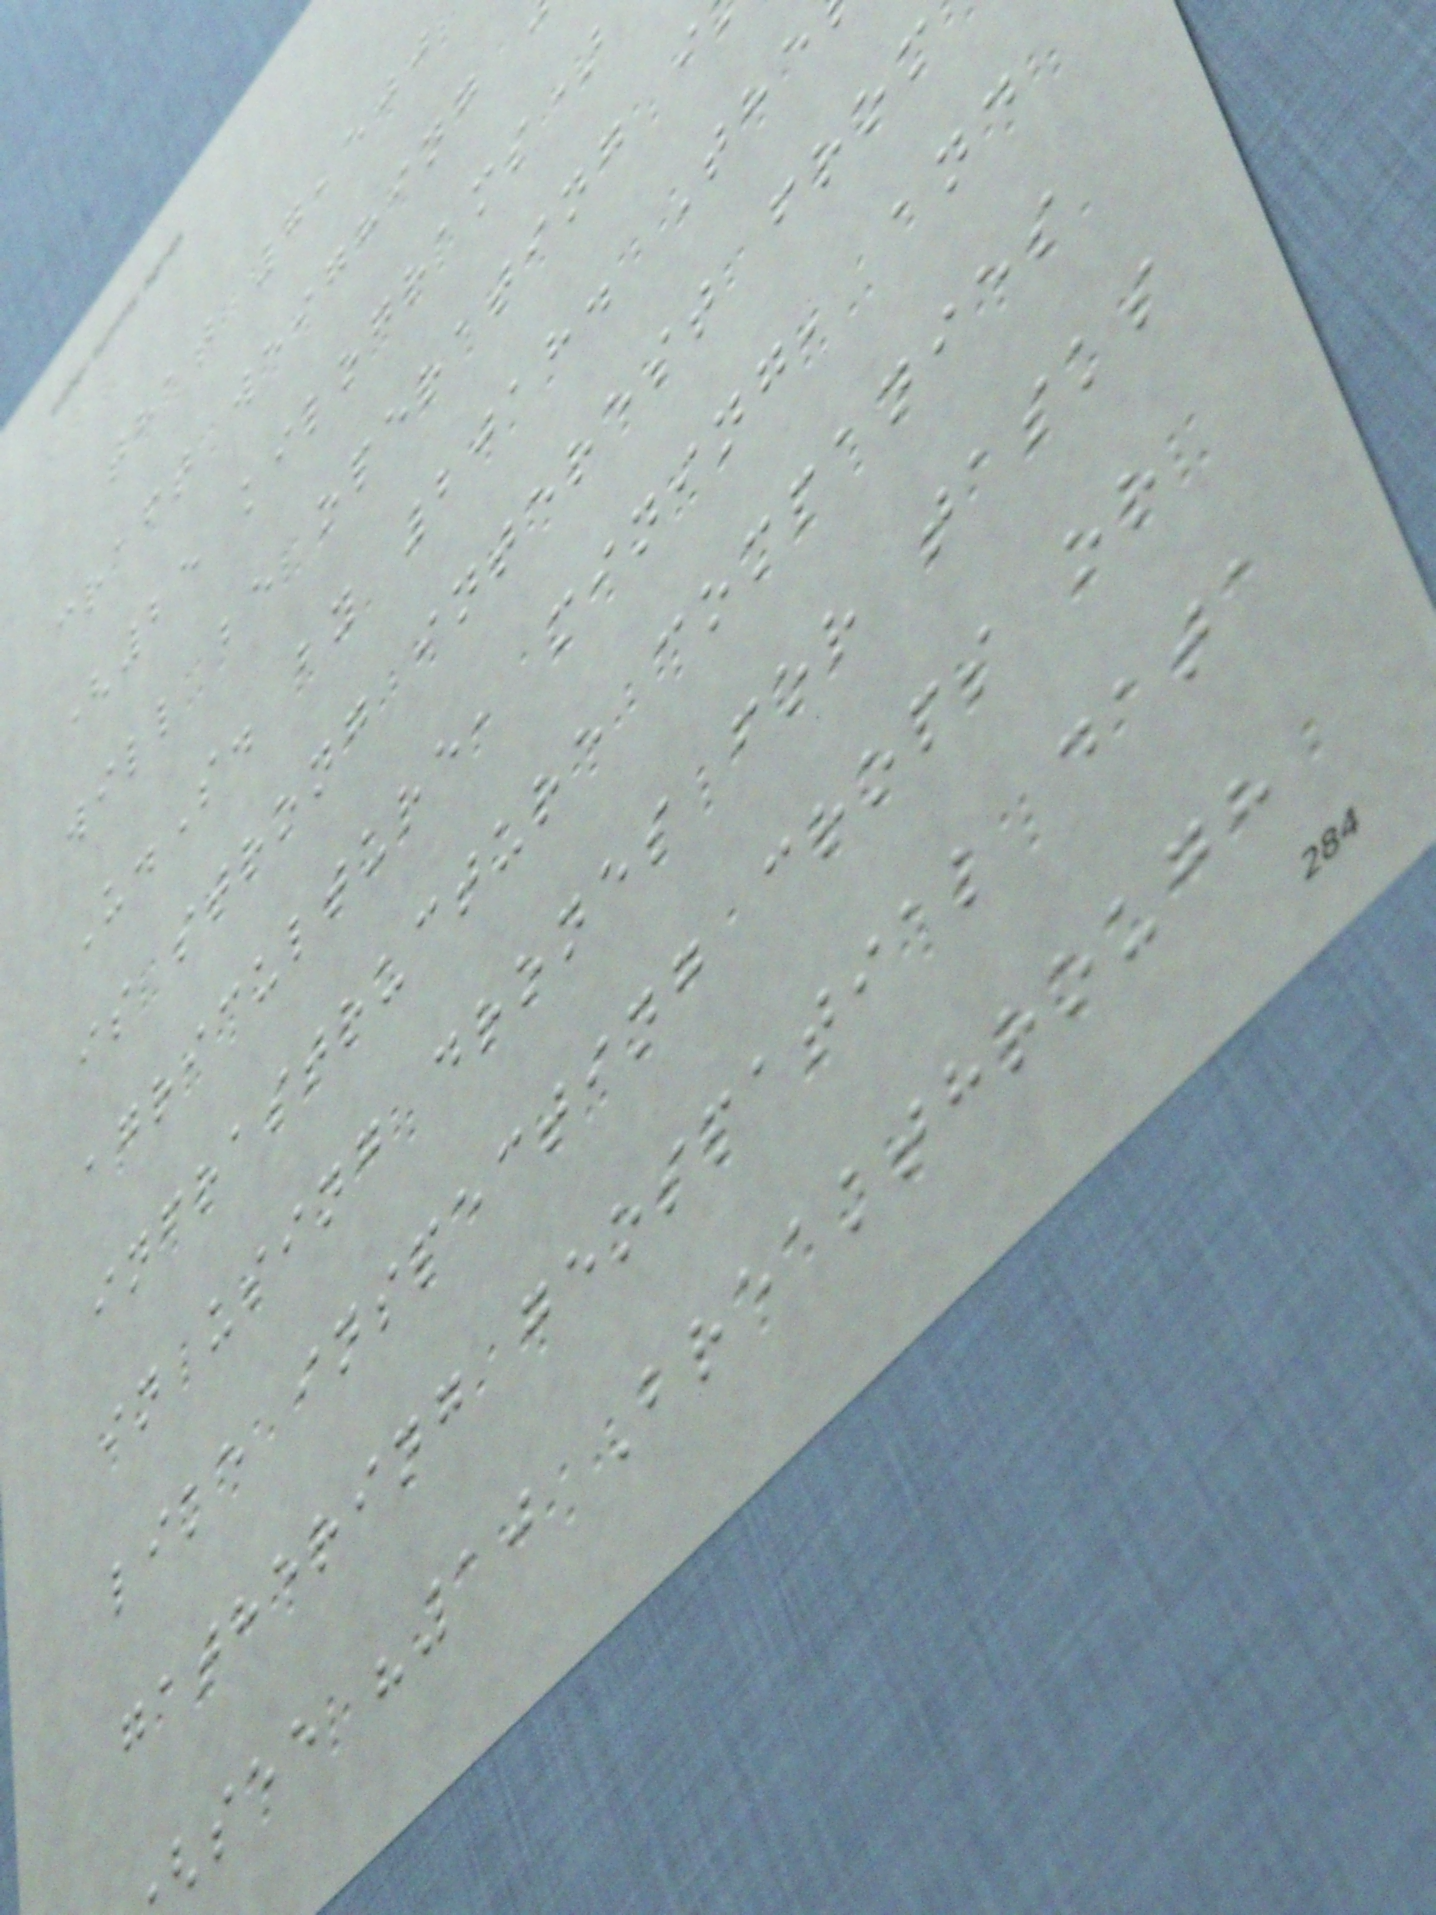that 7,500
craft weighing
(25 kilograms)
will be operating i
U.S. by 2018. The
is strong interest from
agriculture, mining, and
infrastructure companies
in using drones for tasks
like inspecting crops or
gathering geospatial data
see "10 Breakthrough
